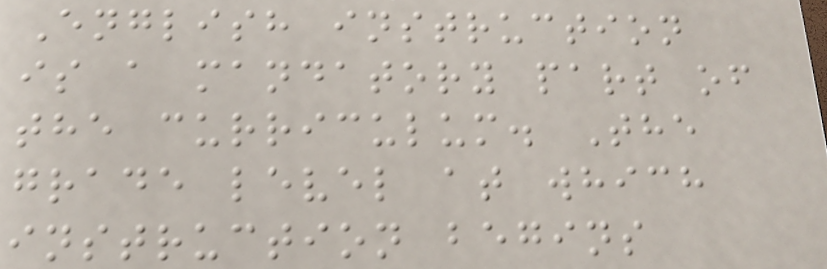English instruction
is a mandatory part of
the curriculum. The
grade level at which
instruction begins
